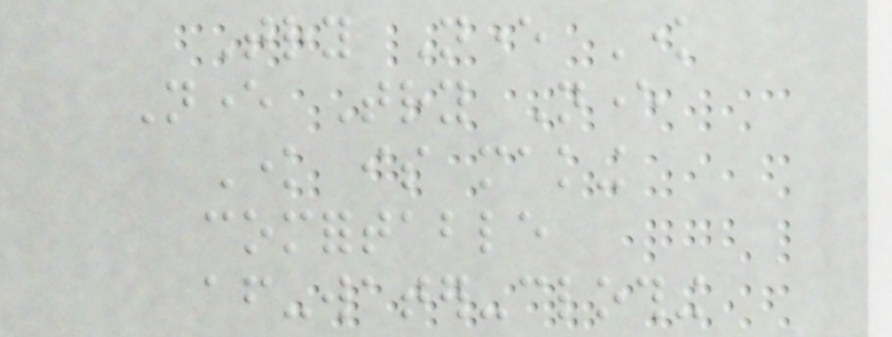Try Never Know
Never Try Never
Know is making
comfortable
after-water-clothing
